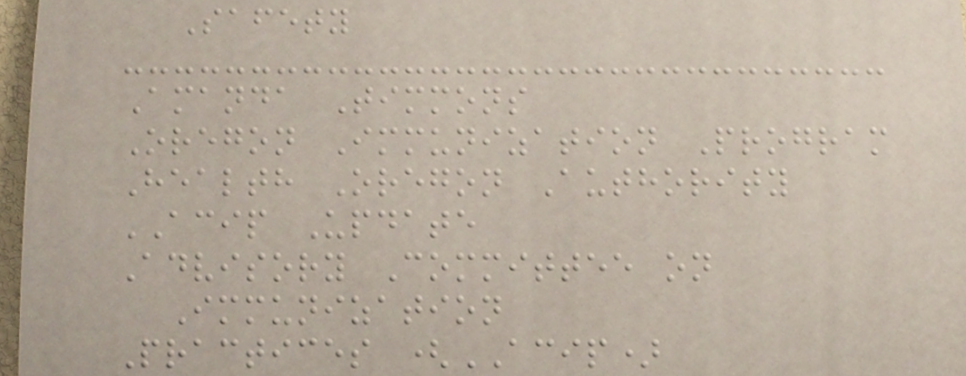Safety
Amanda Timmons
Oregon Immunization Program
Health Oregon Authority
ACIP Update
Advisory Committee on
Immunization
Practices (ACIP)
